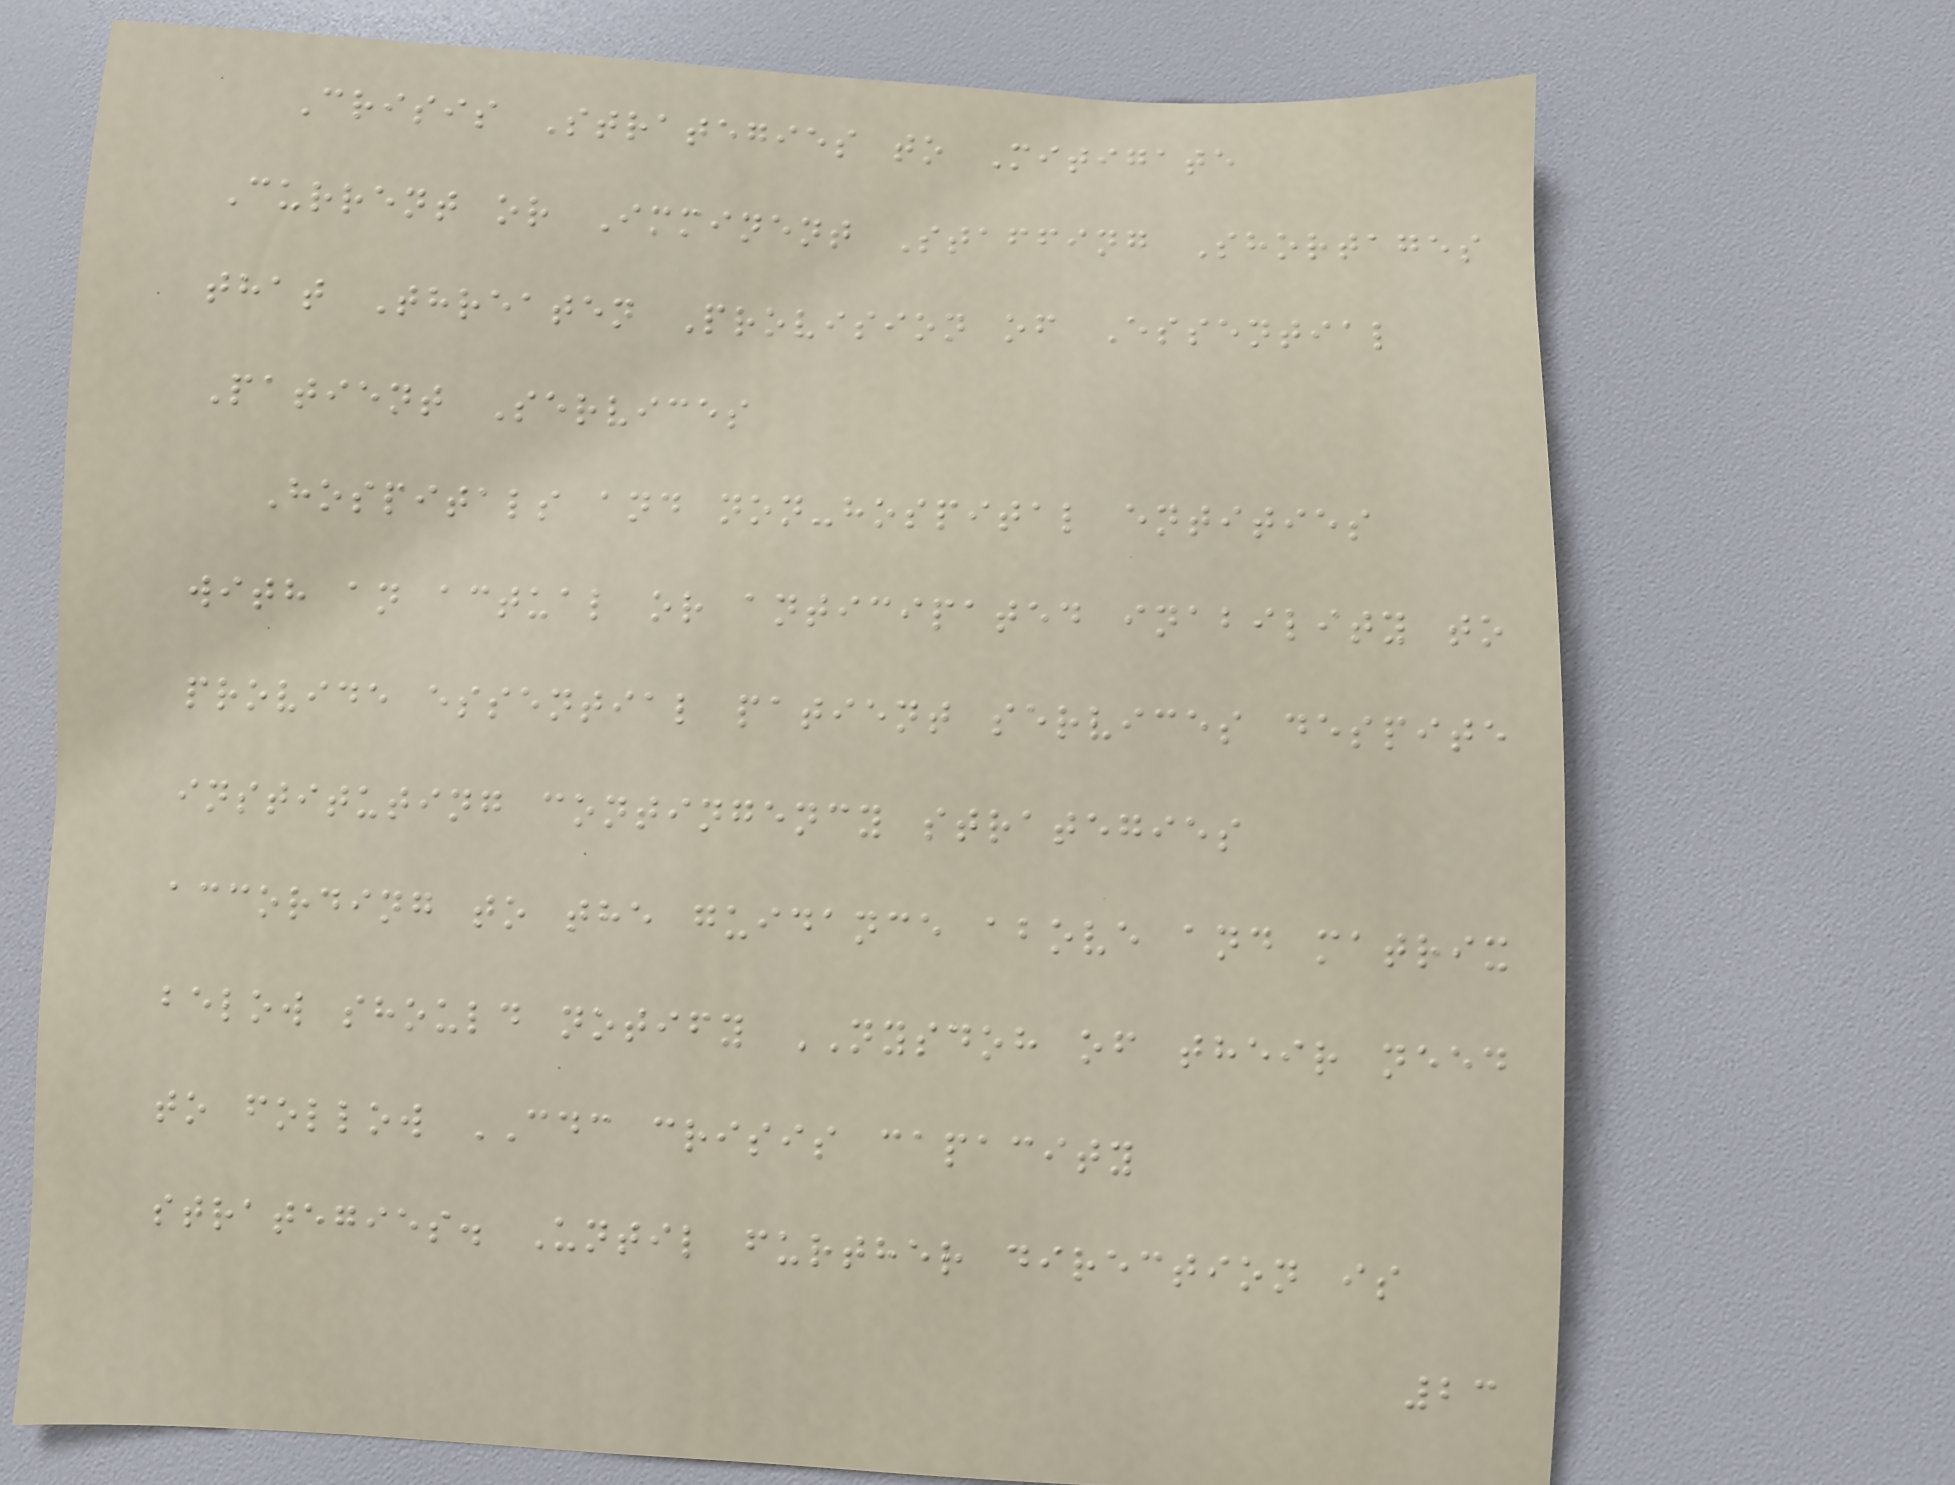Crisis Strategies to Mitigate
Current or Imminent Staffing Shortages
that Threaten Provision of Essential
Patient Services
Hospitals and non-hospital entities
with an actual or anticipated inability to
provide essential patient services despite
instituting contingency strategies
according to the guidance above and matrix
below should notify NYSDOH of their need
to follow CDC crisis capacity
strategies. Until further direction is
23
